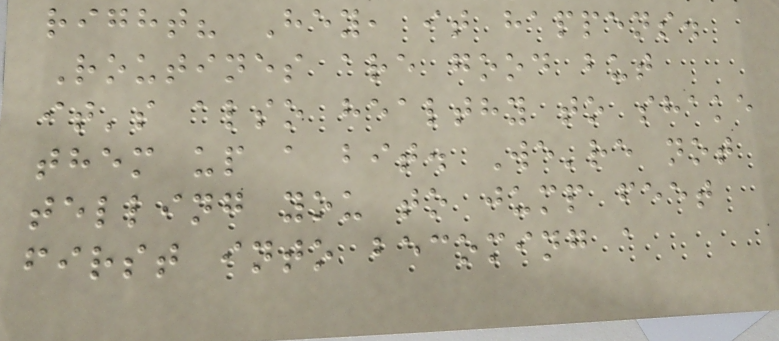right? Hey, it happens.
Routines are good but
it's also healthy to shake
them up a bit. We're not
telling you to jump feet
first into becoming a
